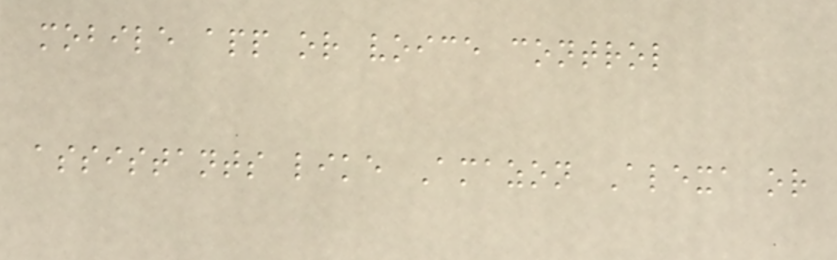mobile app or voice control
assistants like Amazon Alexa or
